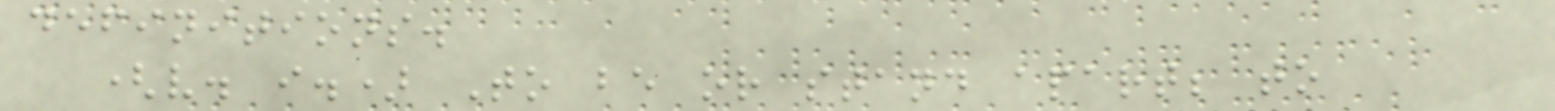definitions.
(v. i.) To be or stand apart; to
